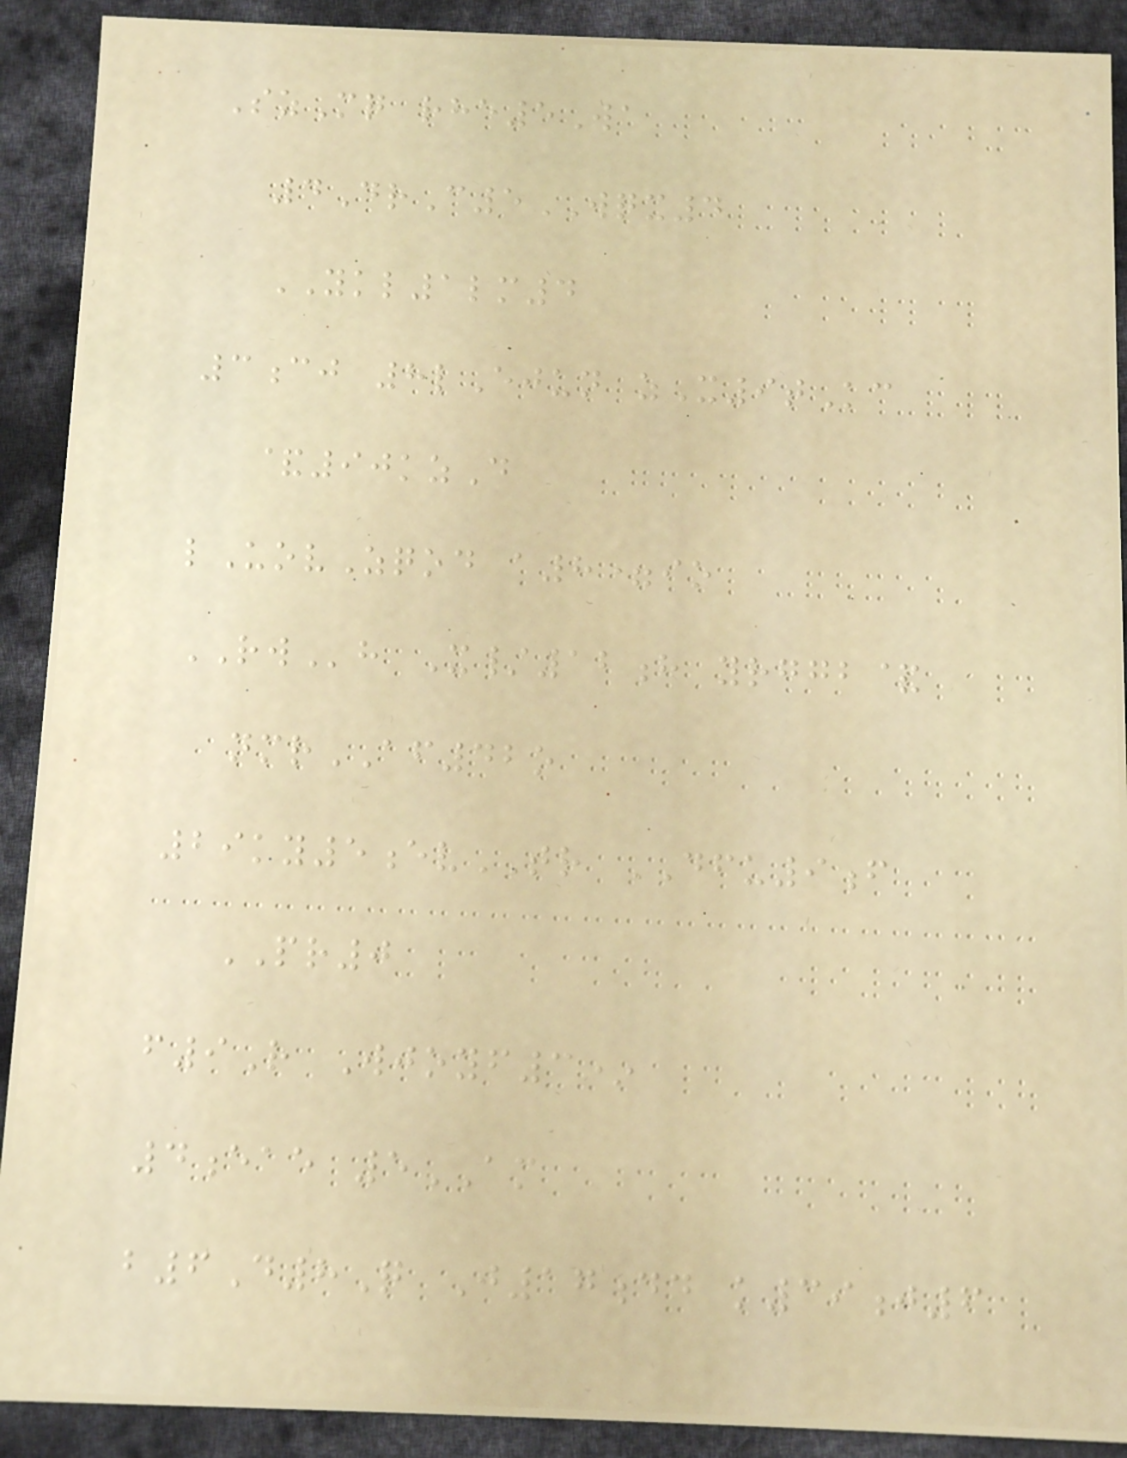SzMq rhe5Wa
4DrC5WQX4
YKL1lm4
3cj 8lEjun zX9tKc
&90kzD
lUovZqod a8=io
RWh X/12h yrggb&
nmrAF42o
29ky5evTR DFU9f
PR0
f9R Wjoyf3*
4eae 5AM
b6D8Q J17dd k39j6
